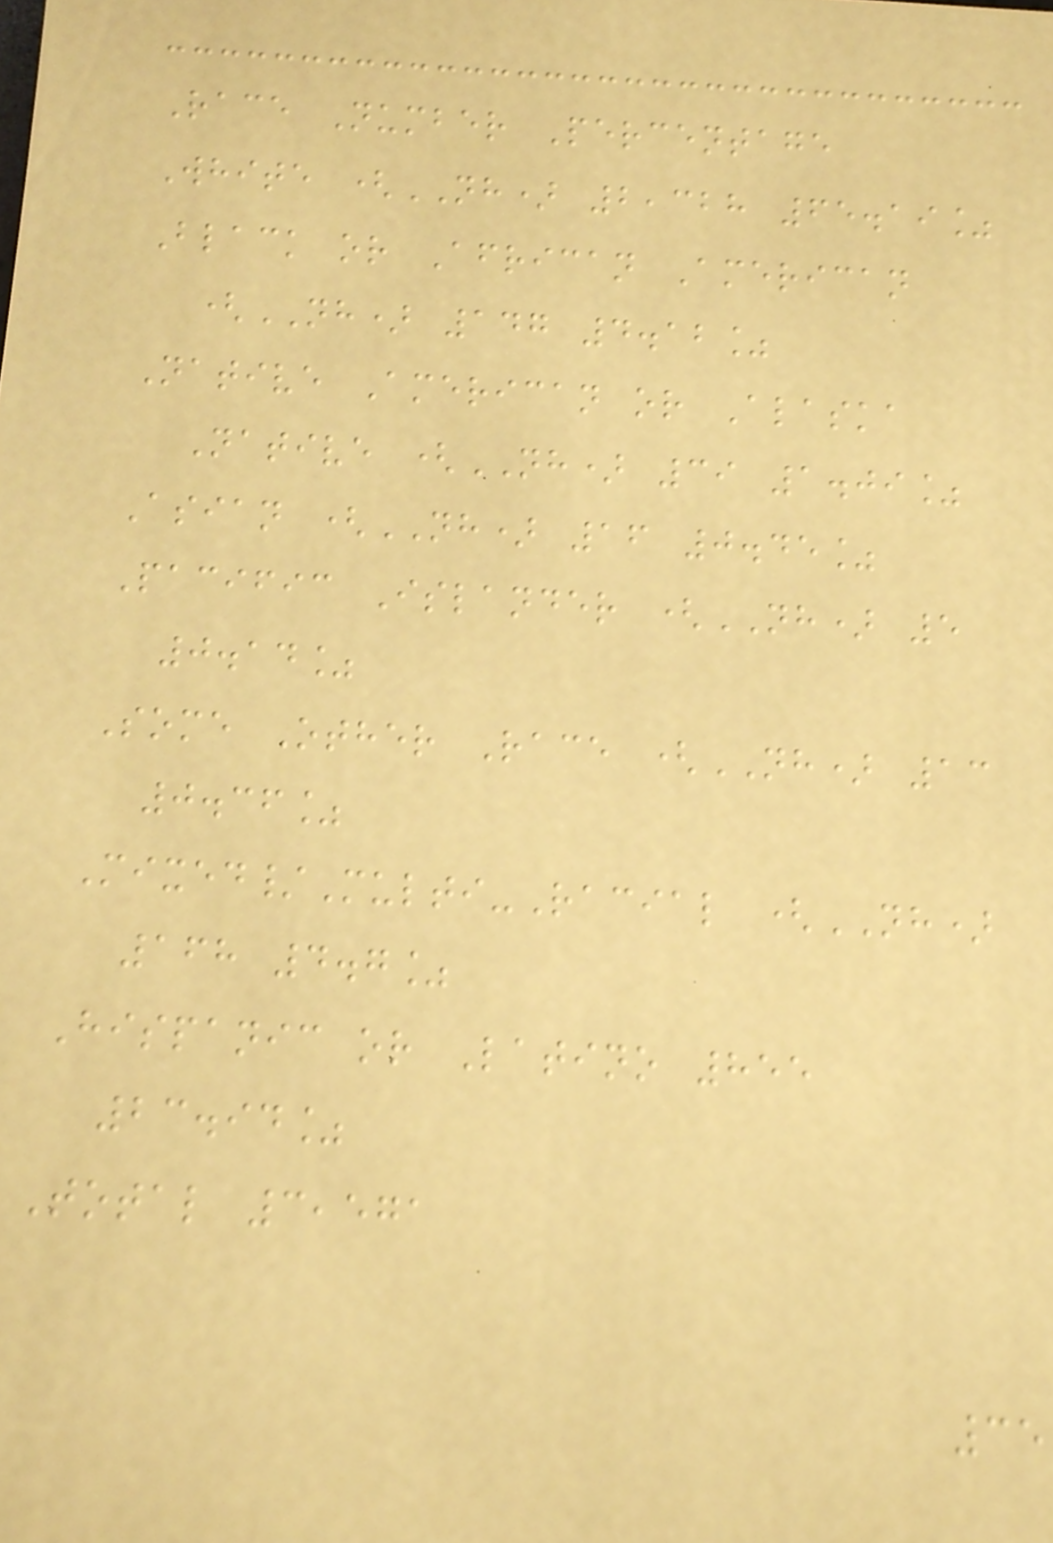Race Number Percentage
White (NH) 2,328 65.19%
Black or African American
(NH) 147 4.12%
Native American or Alaska
Native (NH) 39 1.09%
Asian (NH) 16 0.45%
Pacific Islander (NH) 5
0.14%
Some Other Race (NH) 13
0.36%
Mixed/Multi-Racial (NH)
168 4.7%
Hispanic or Latino 855
23.94%
Total 3,571
35
